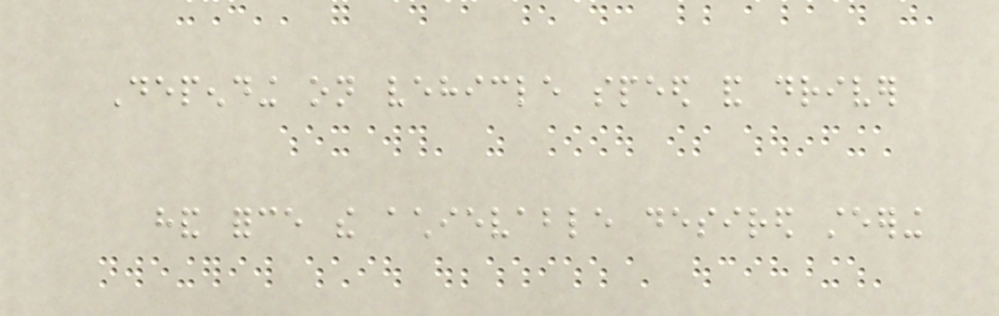Depending on vehicle speed and driver
hand force the achievable desired steering
